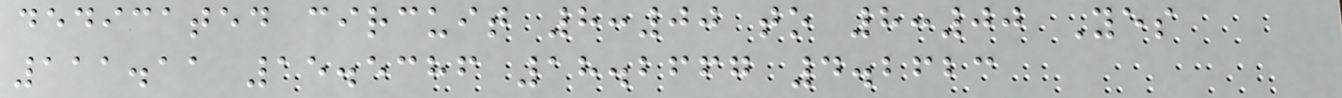dedicated circuit 8:00 to 8:00 Yes
111.11 15.5386 18.2667 4.2623
